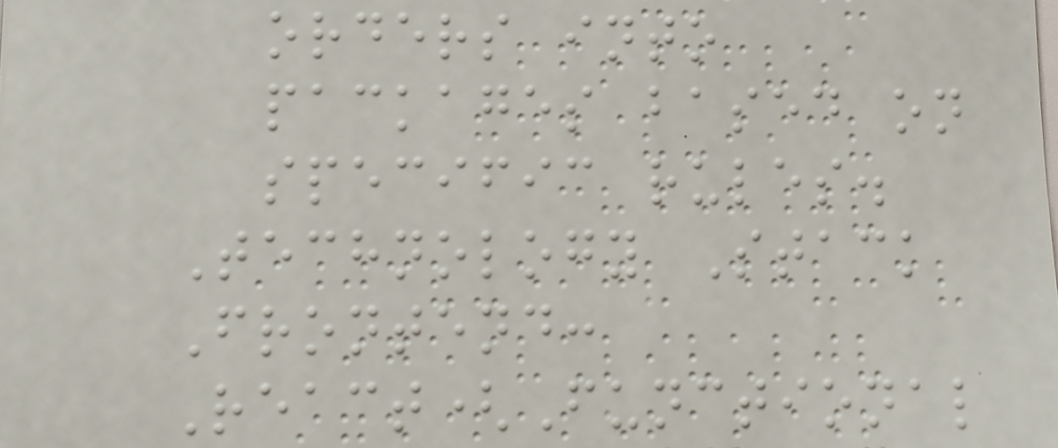orders into
packages based on
specific rules.
Technology Stack
Frontend:
React(Functional
